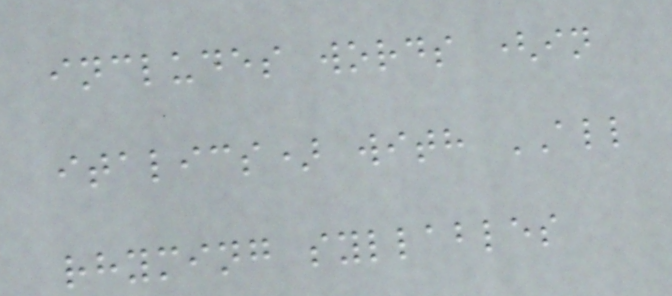includes words (in
italics) with ALL
rhyming syllables
